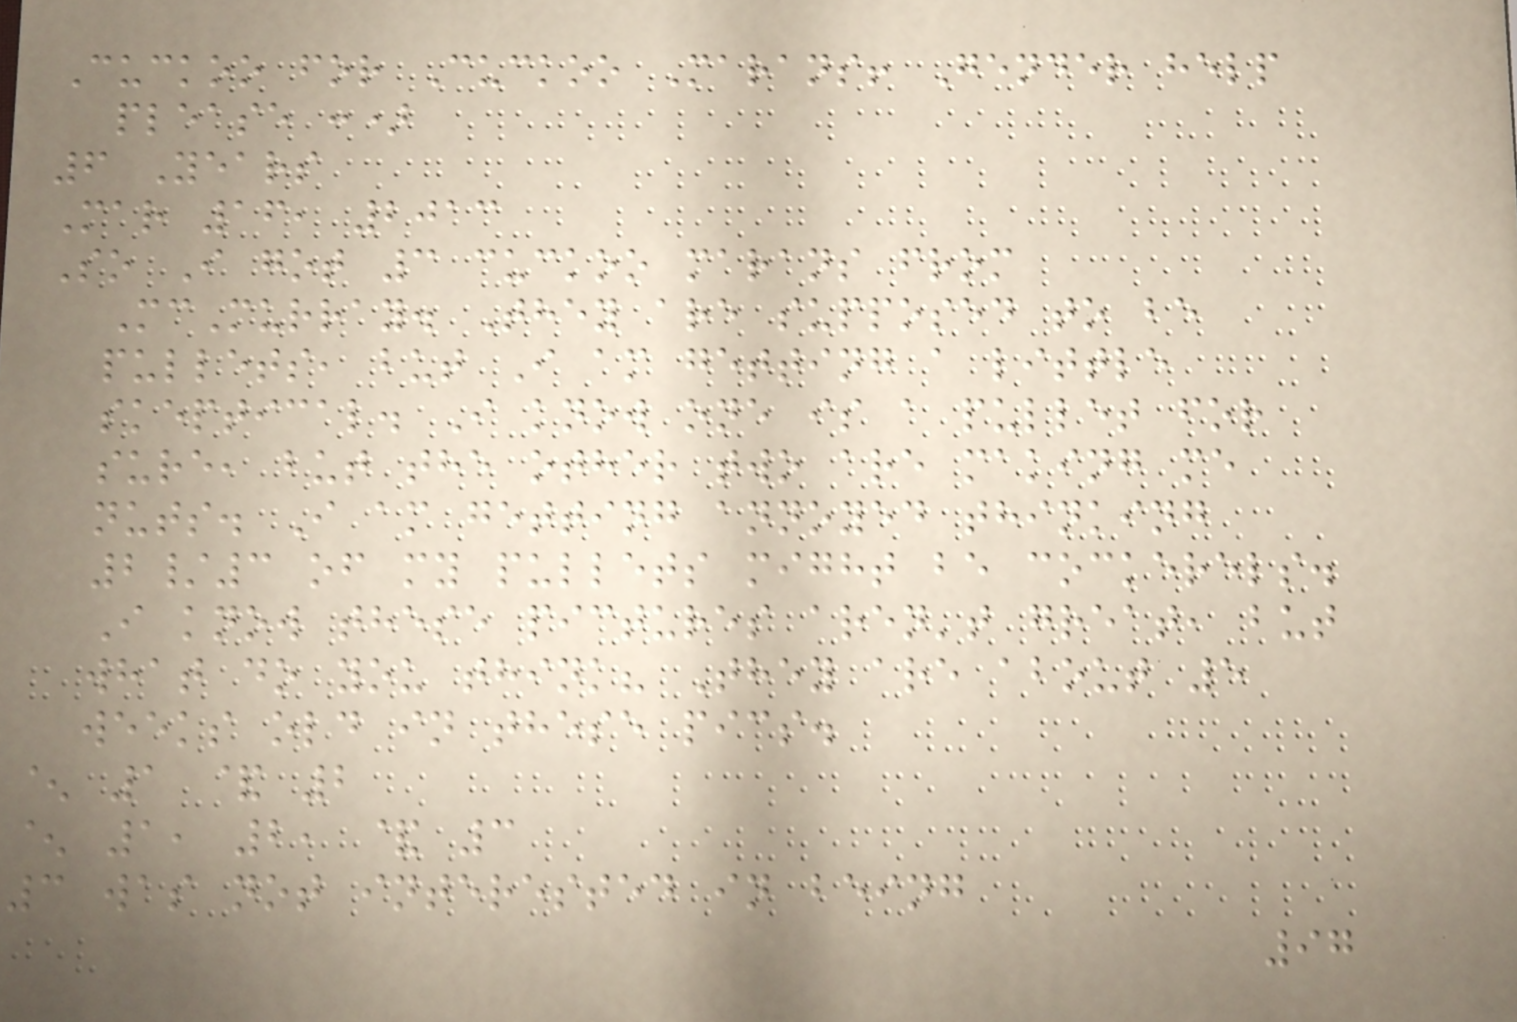Cuckoo for Cuckoo Marans! Gender help
please :)
6 Years
Mar 16, 2013
So I got 3 cuckoo marans from
McMurray. They are supposed to be
pullets, but I am getting a little
skeptical. I know one is a pullet for
sure, but the other two are making me
nuts. I am getting annoyed thinking
2/3 of my pullets might be cockerels.
I know these pictures aren't great, but
what do you think? They are about 5
weeks old in these pics.
^ 1 & 2
^ 1, 2, & 3
3 was not interested in being
97
